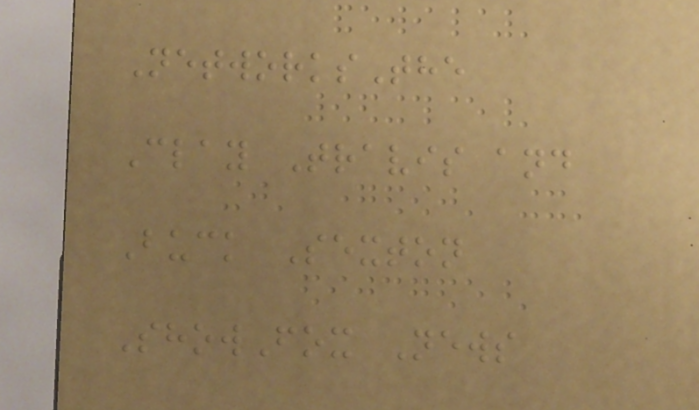NetworksThe
Clay Travis and
Buck Sexton
ShowFox News
